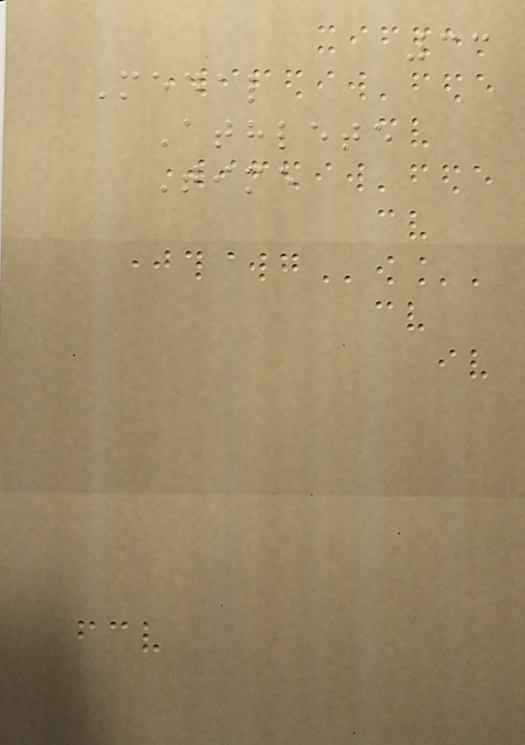33
Medal
Athlete
Time
